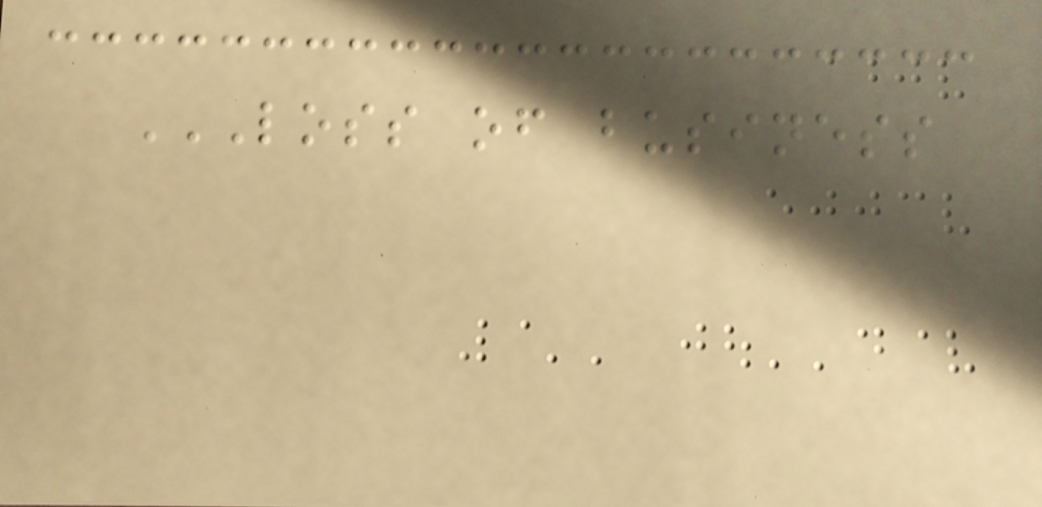LOSS OF BUSINESS
